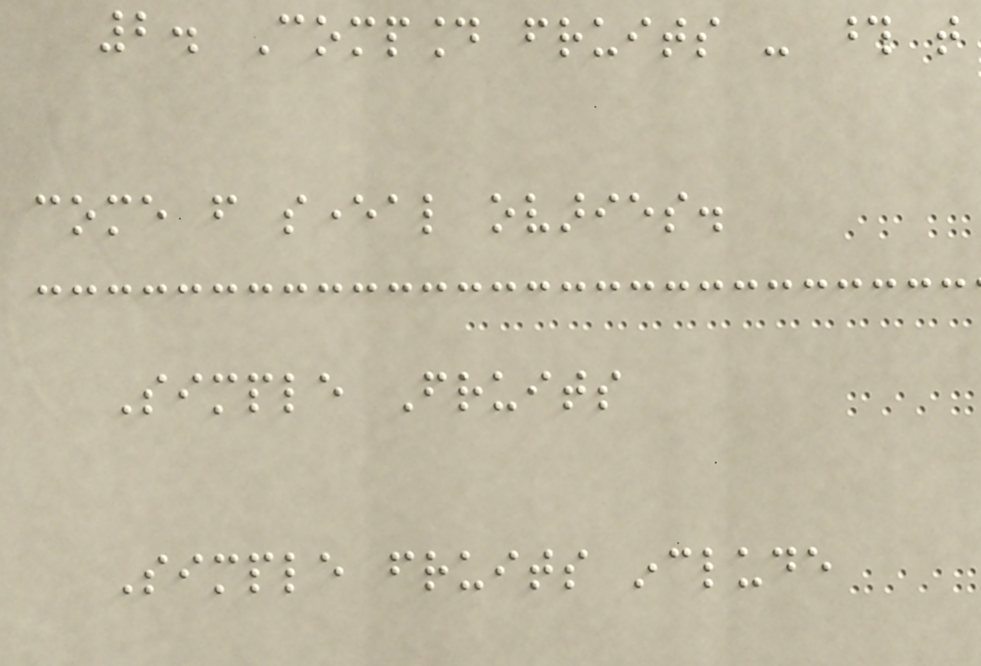2. Compound fruits - those that
come from several ovaries.
Simple Fruits
Simple fruits include
